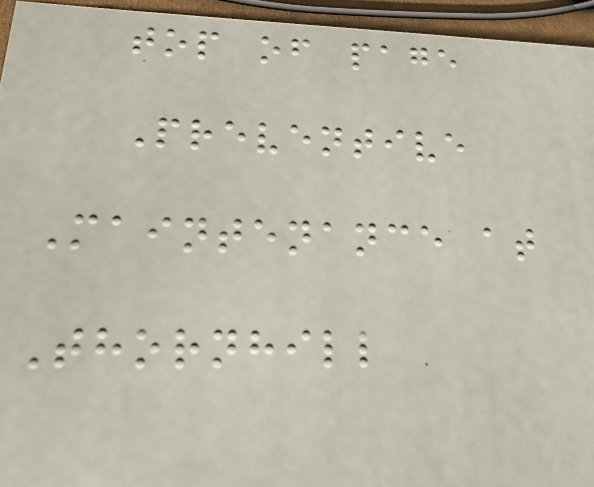top of page
Preventive
Maintenance at
Thornhill
